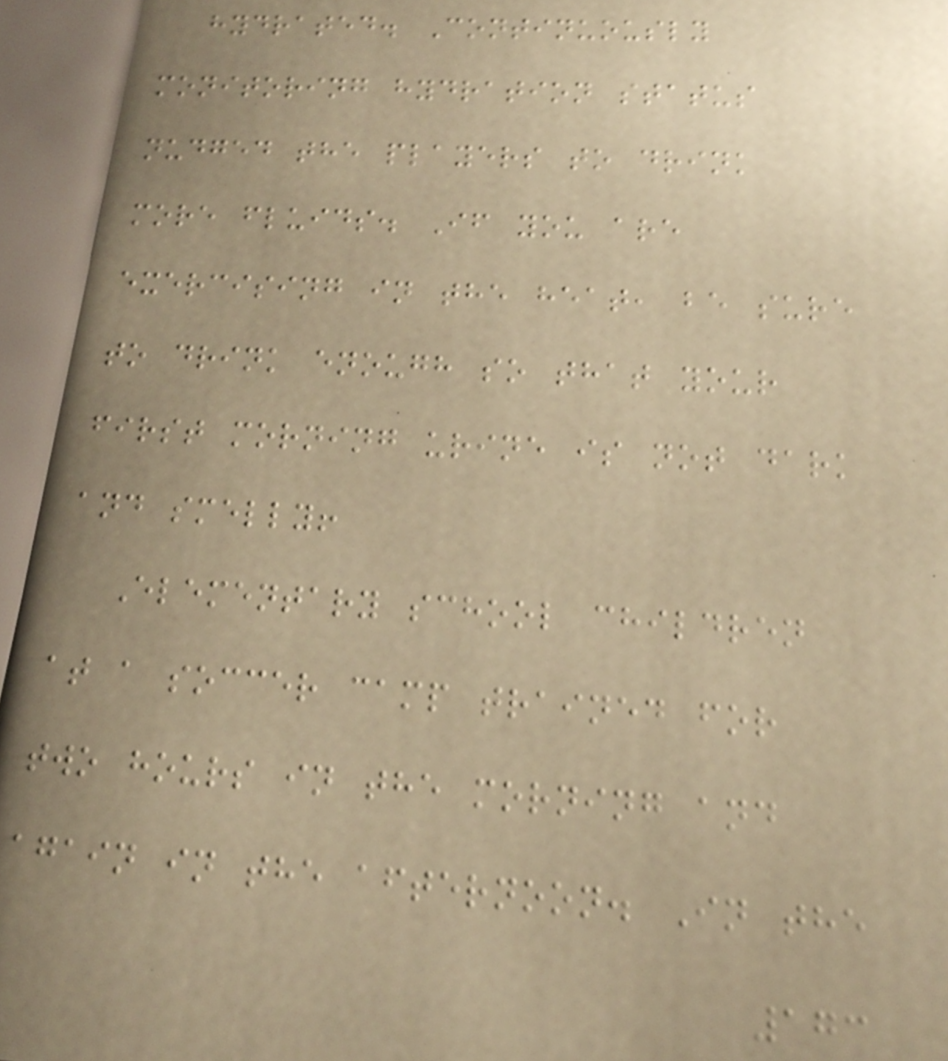hydrated. Continuously
monitoring hydration status
nudged the players to drink
more fluids. If you are
exercising in the heat, be sure
to drink enough so that your
first morning urine is not dark
and smelly!
Elementary school children
at a soccer camp trained for
two hours in the morning and
again in the afternoon. In the
173
